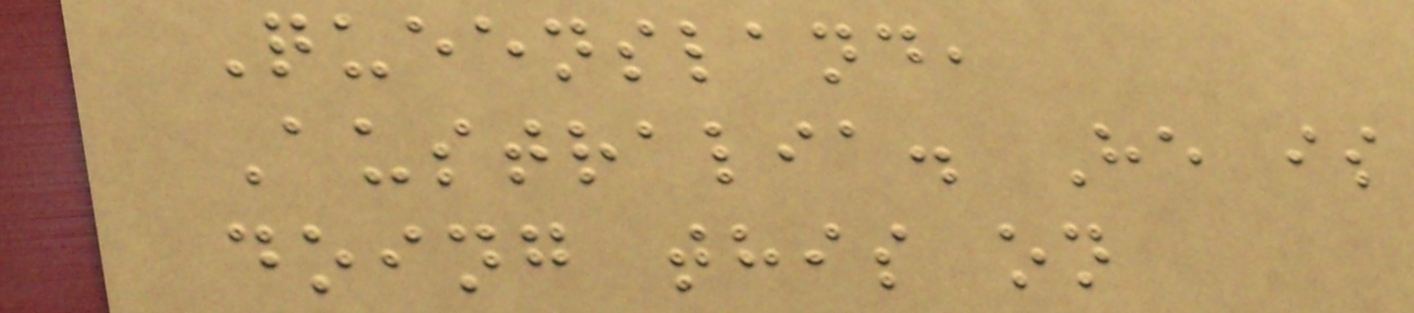Queensland,
Australia. He is
doing this on
